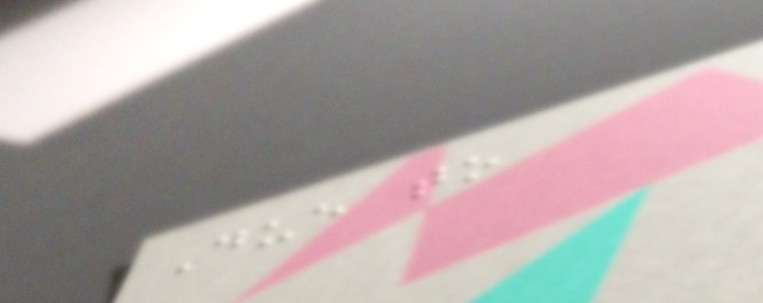Due to
